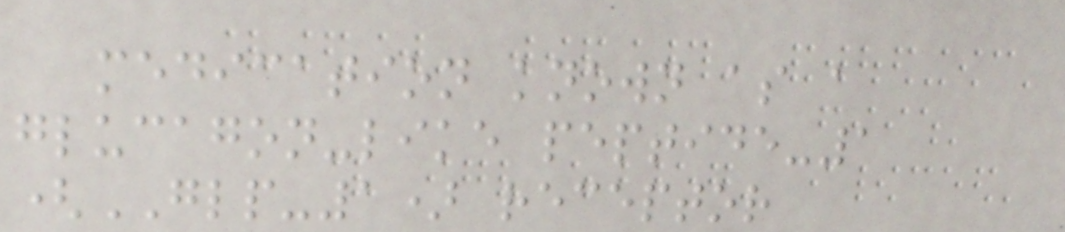medication known as a
glucagon-like peptide-1
(GLP-1) receptor
